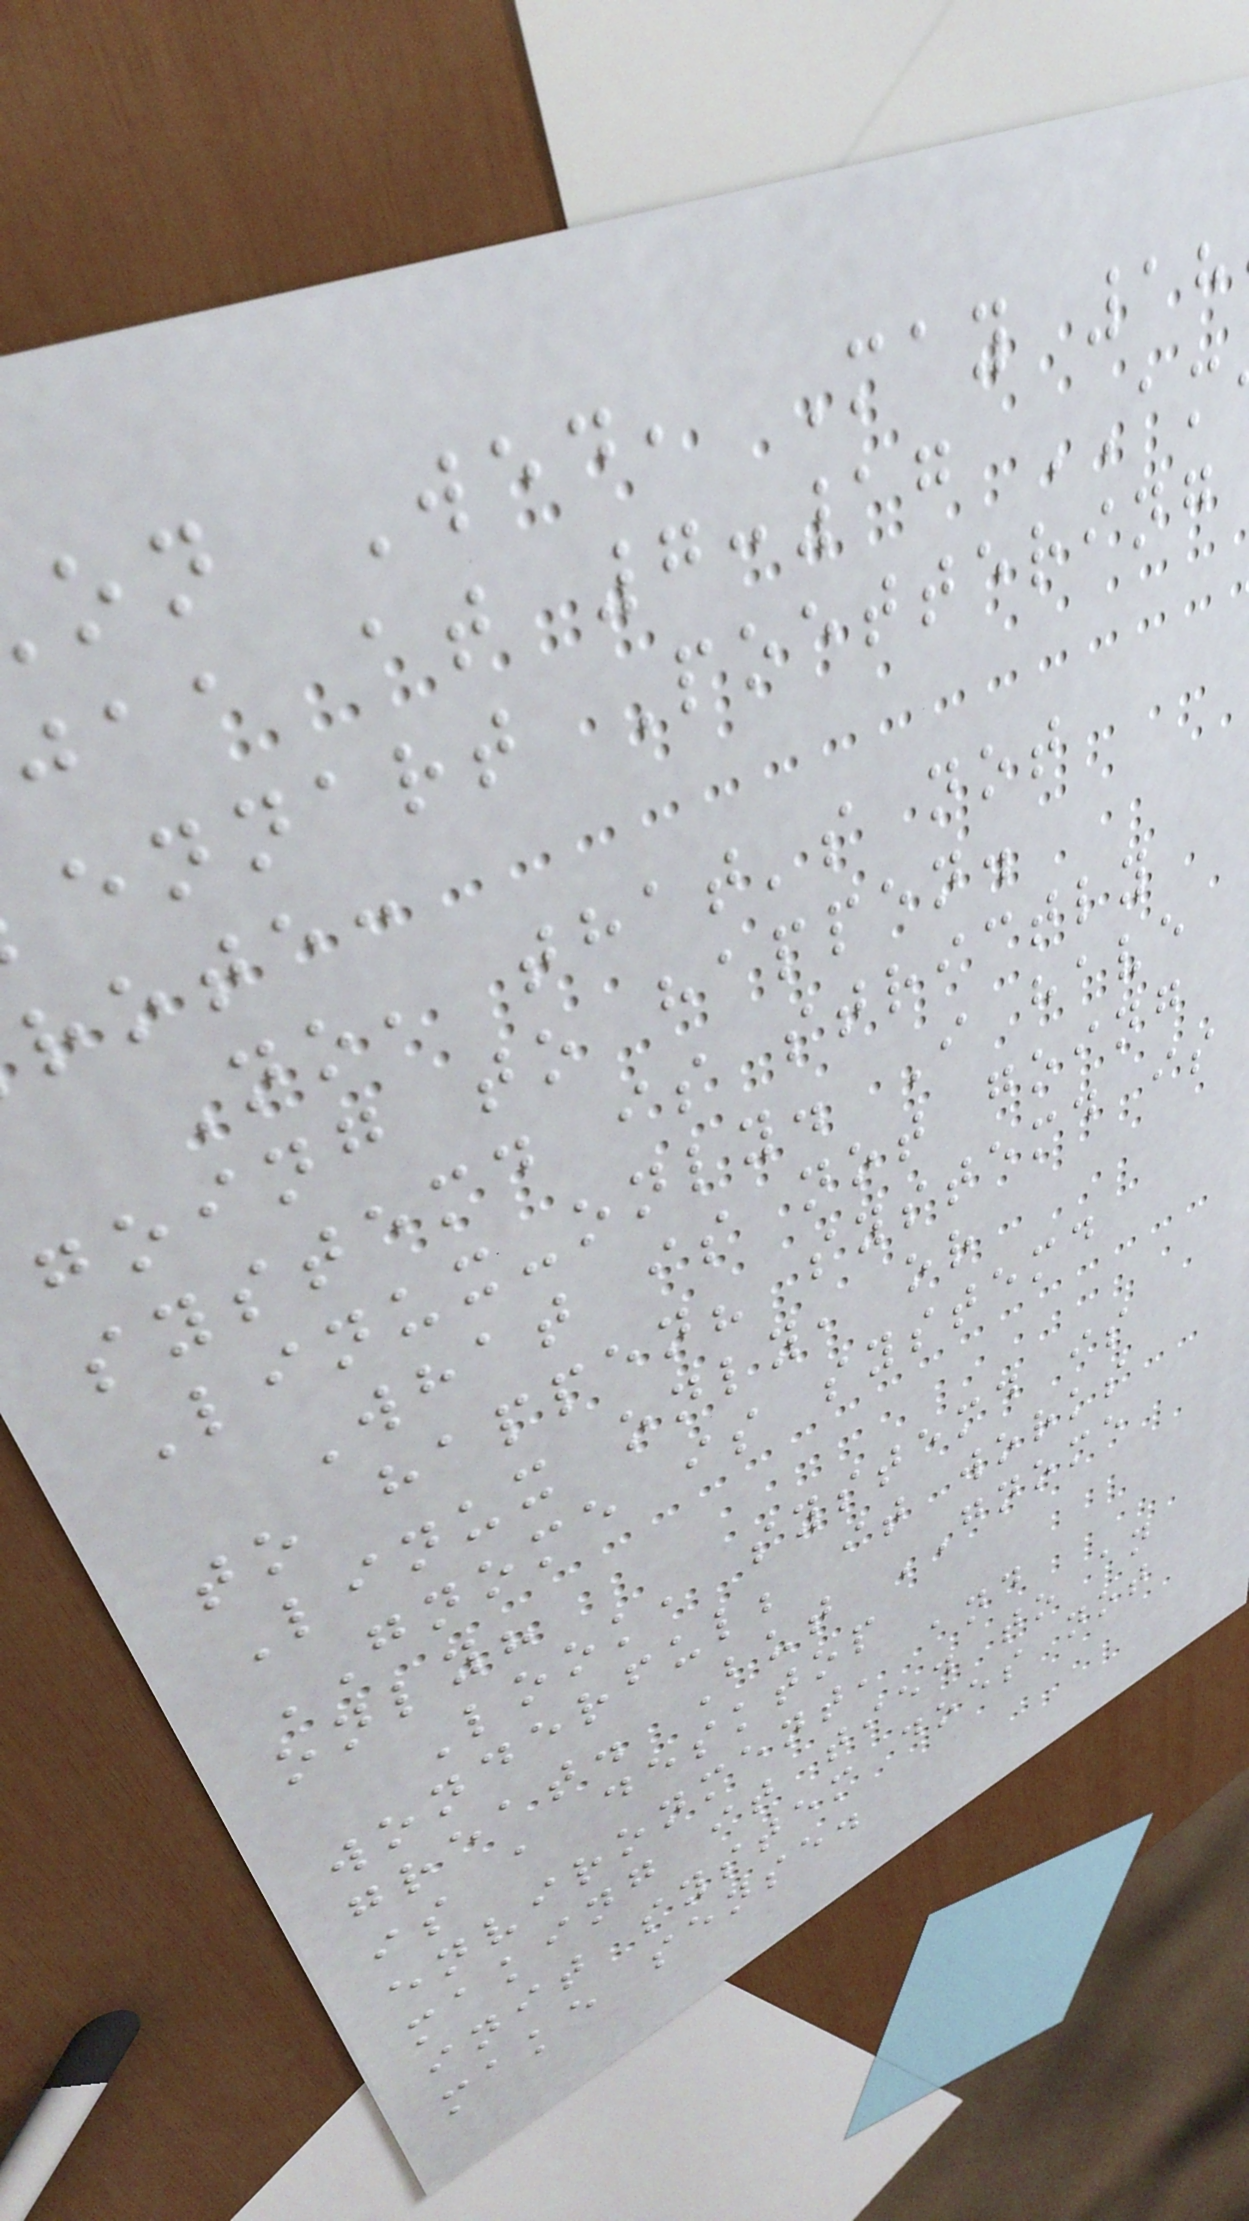on Wed, May 18
jaa at 7:17 AM
ennart Poettering
rote:
No, that's not
going to happen.
systemd is strictly
Linux-only. I have
What is not going
to happen? systemd is
Linux only, or
GNOME is systemd
only?
Look, systemd is
wonderful; it works
great. But GNOME
is a desktop
environment, and
making it tied to an
init system does not
make sense.
